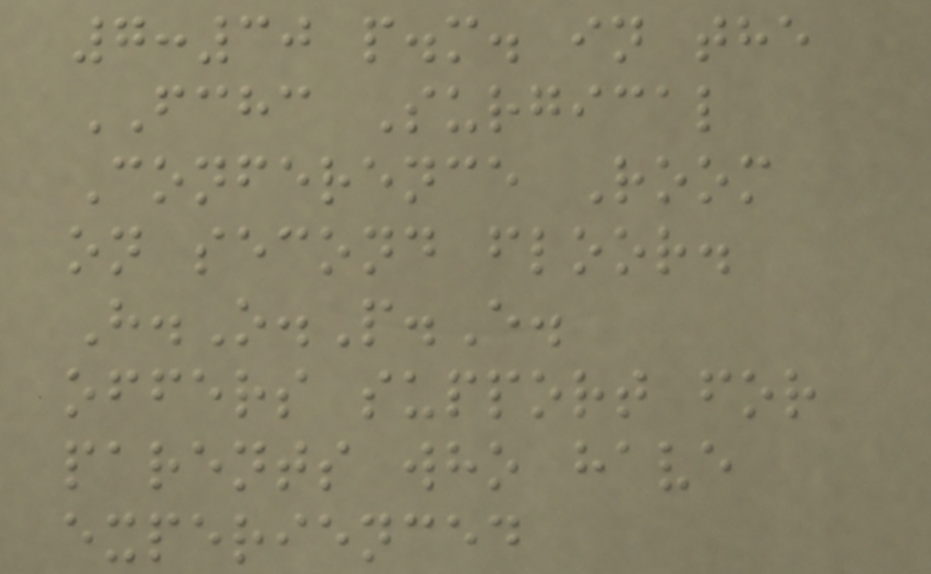7:30 p.m. in the
FCHC Surgical
Conference Room
on second floor.
H.O.P.E.
offers support for
parents who have
experienced
